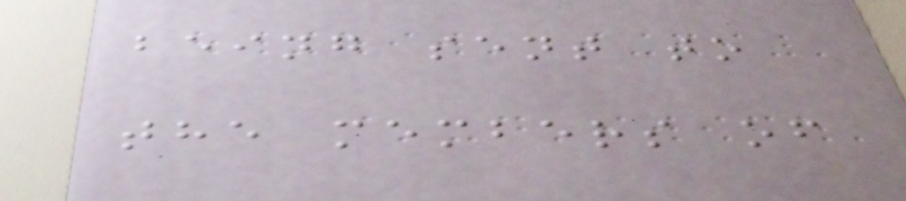being sent to
the members of
